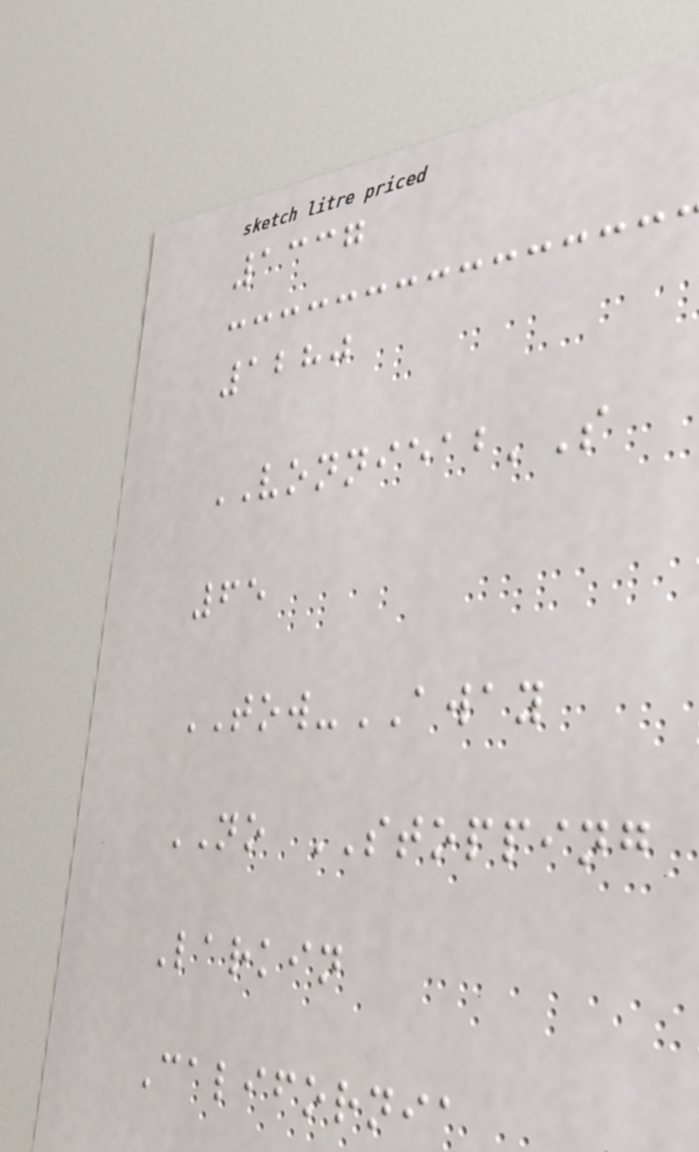1337
1280
VONNIEAB'S
65
TOW-AWAY
NO STOPPING
Larkin
California
